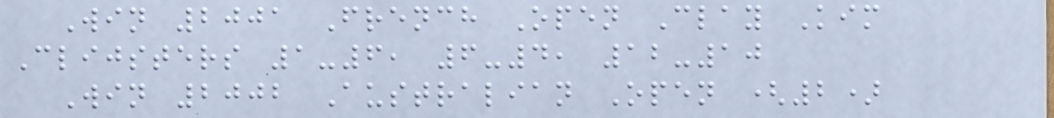Win 2001 French Open Clay Kim
Clijsters 1-6, 6-4, 12-10
Win 2002 Australian Open (2)
